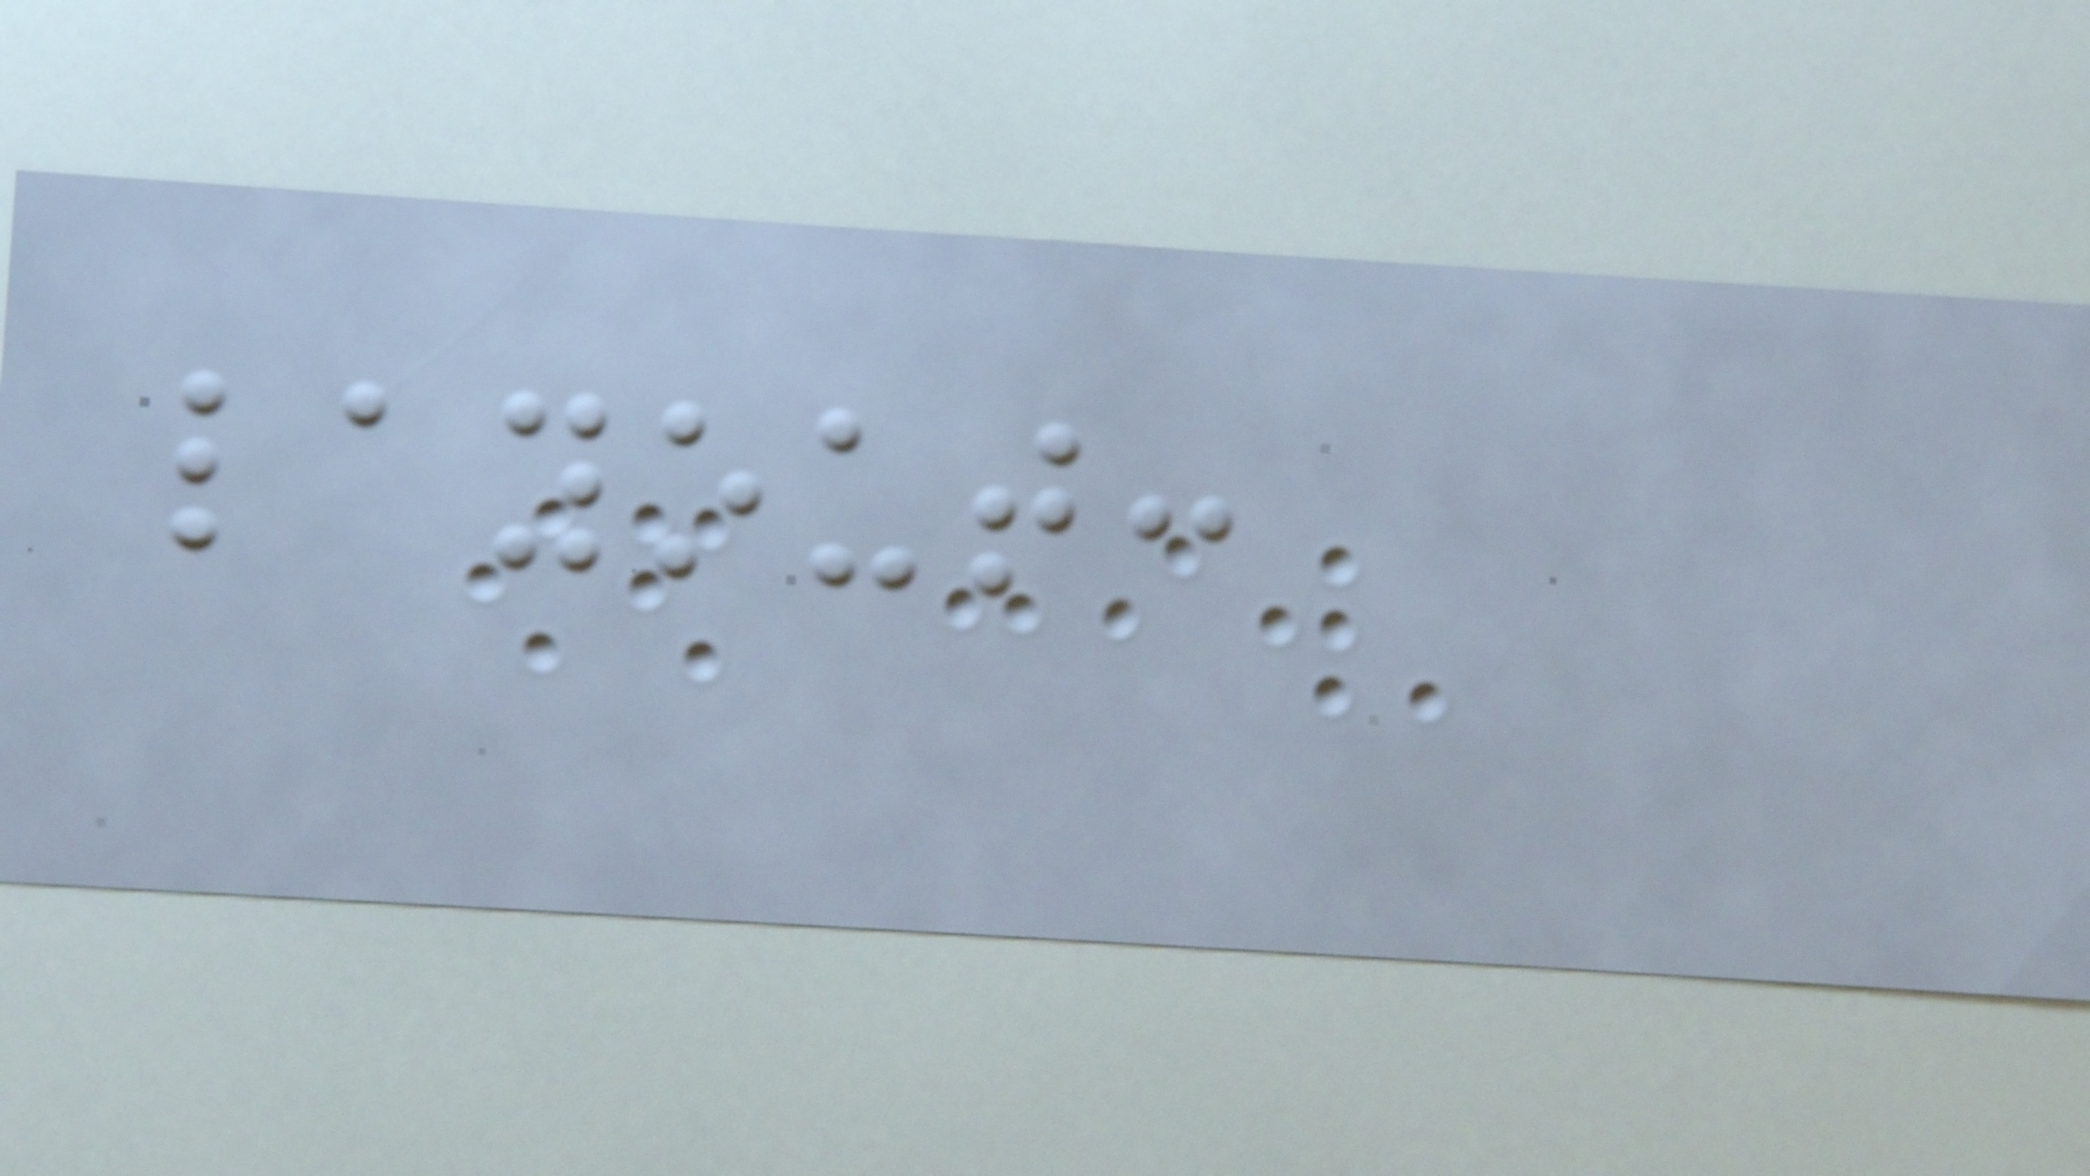layout:
